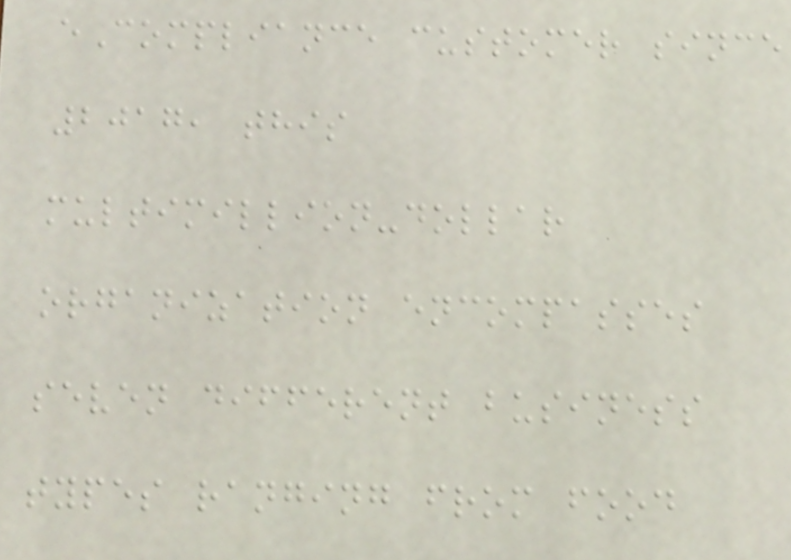eCompliance customer since
2017, this
multimillion-dollar
organization encompasses
seven different business
types ranging from food
